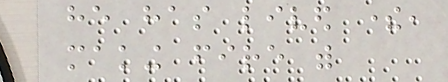he has lived there,
making fire with
